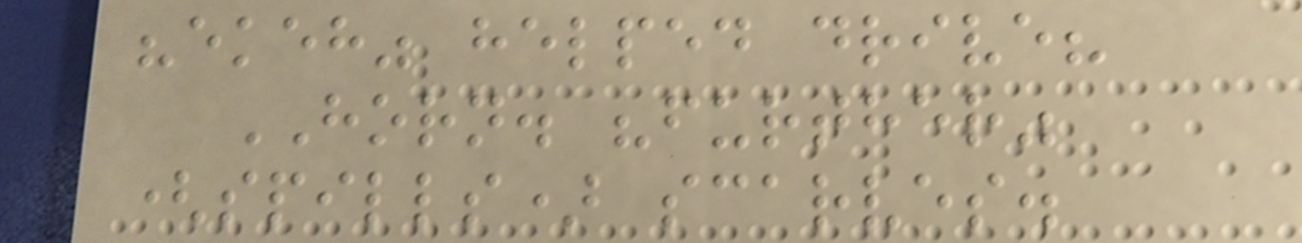"ekeh" helped drive?
HORN. "further"
(spills) scarves.
